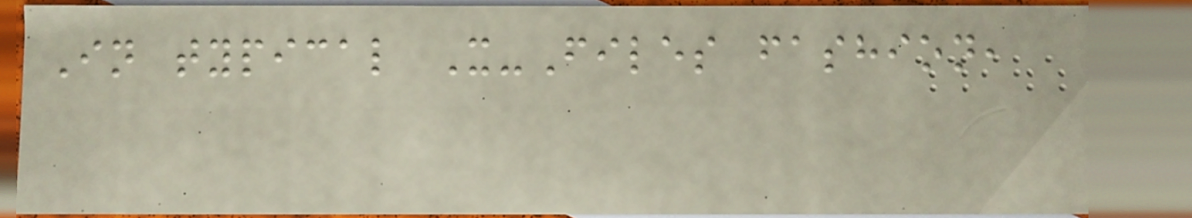In typical X-Files fashion,
